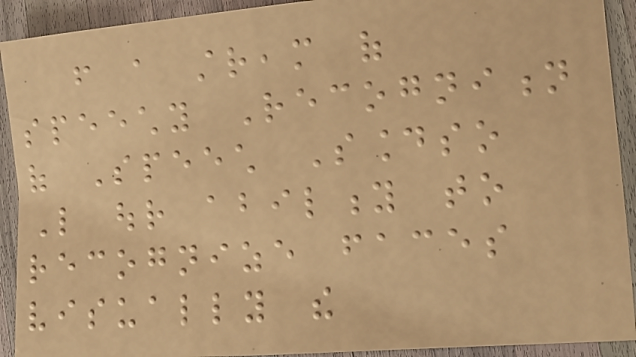from a stream of
speechy Recognition
of Speech Soundso
Like our ability to
recognize faces
visually the
